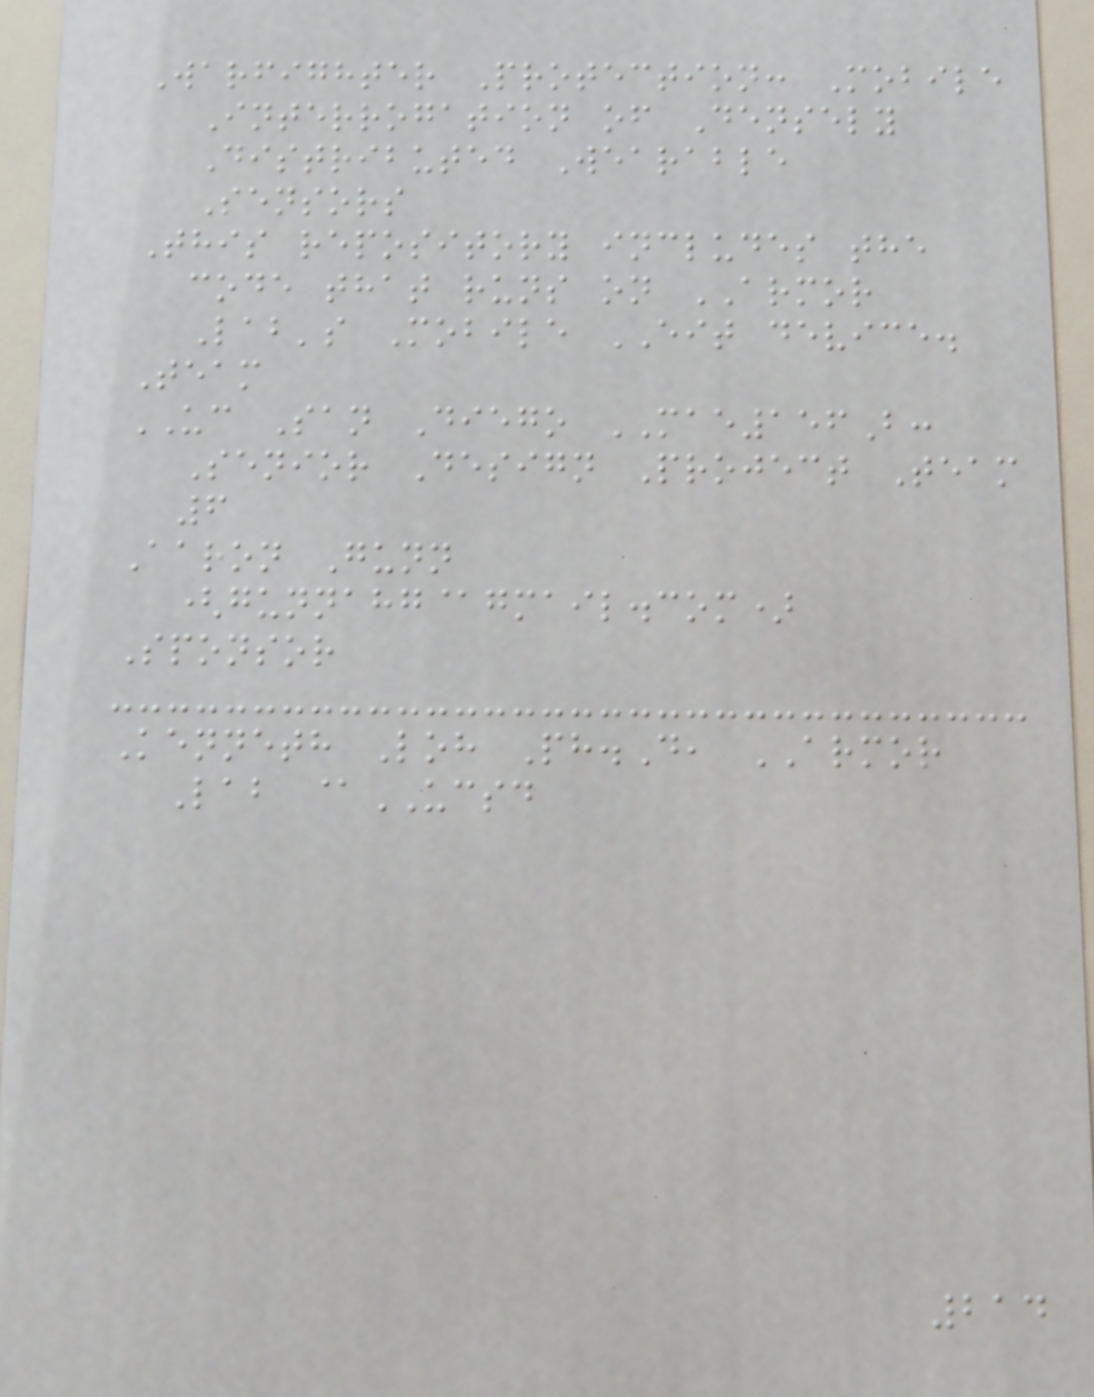Warfighter Protection: Mobile
Interrogation of Densely
Distributed Wearable
Sensors
This repository includes the
code that runs on ARMOR
Lab's Mobile EIT device.
Team
UC San Diego MAE156B:
Senior Design Project Team
6
Aaron Gunn
(gunnahg@gmail.com)
Sponsor
Kenneth Loh Ph.D, ARMOR
Lab @UCSD
214
